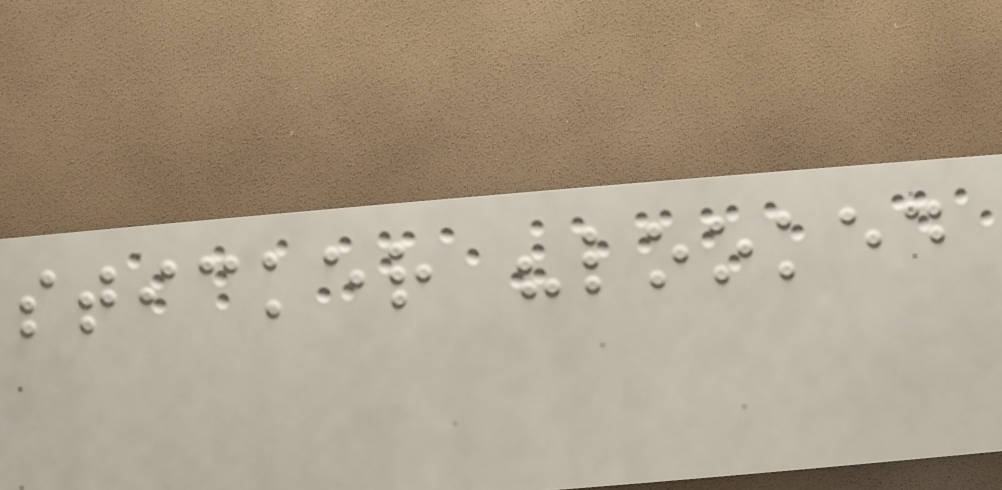sticker "looked
